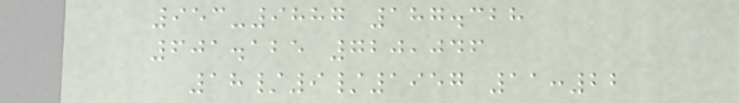953-9887 187.328
601.125 720,046
18/9/1957 11:22
